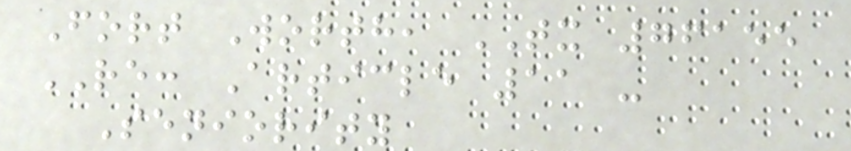Fort Worth, TX 76155
RE: Article 11 -
Seniority
